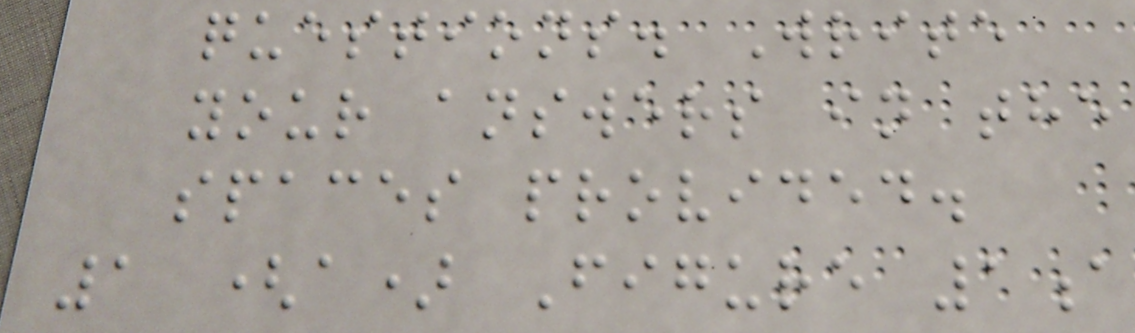questions. Write
your answers in the
spaces provided.
1 (a) Figure 1a
